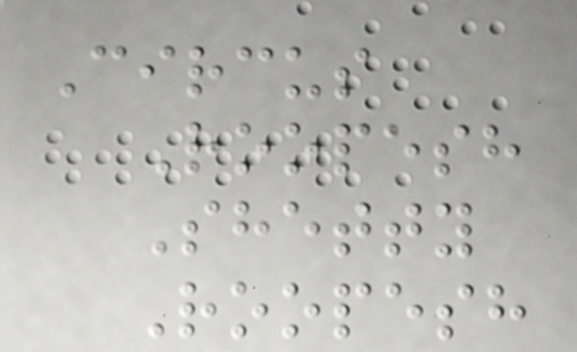Circus
Roopesh
Shetty
Roopesh
